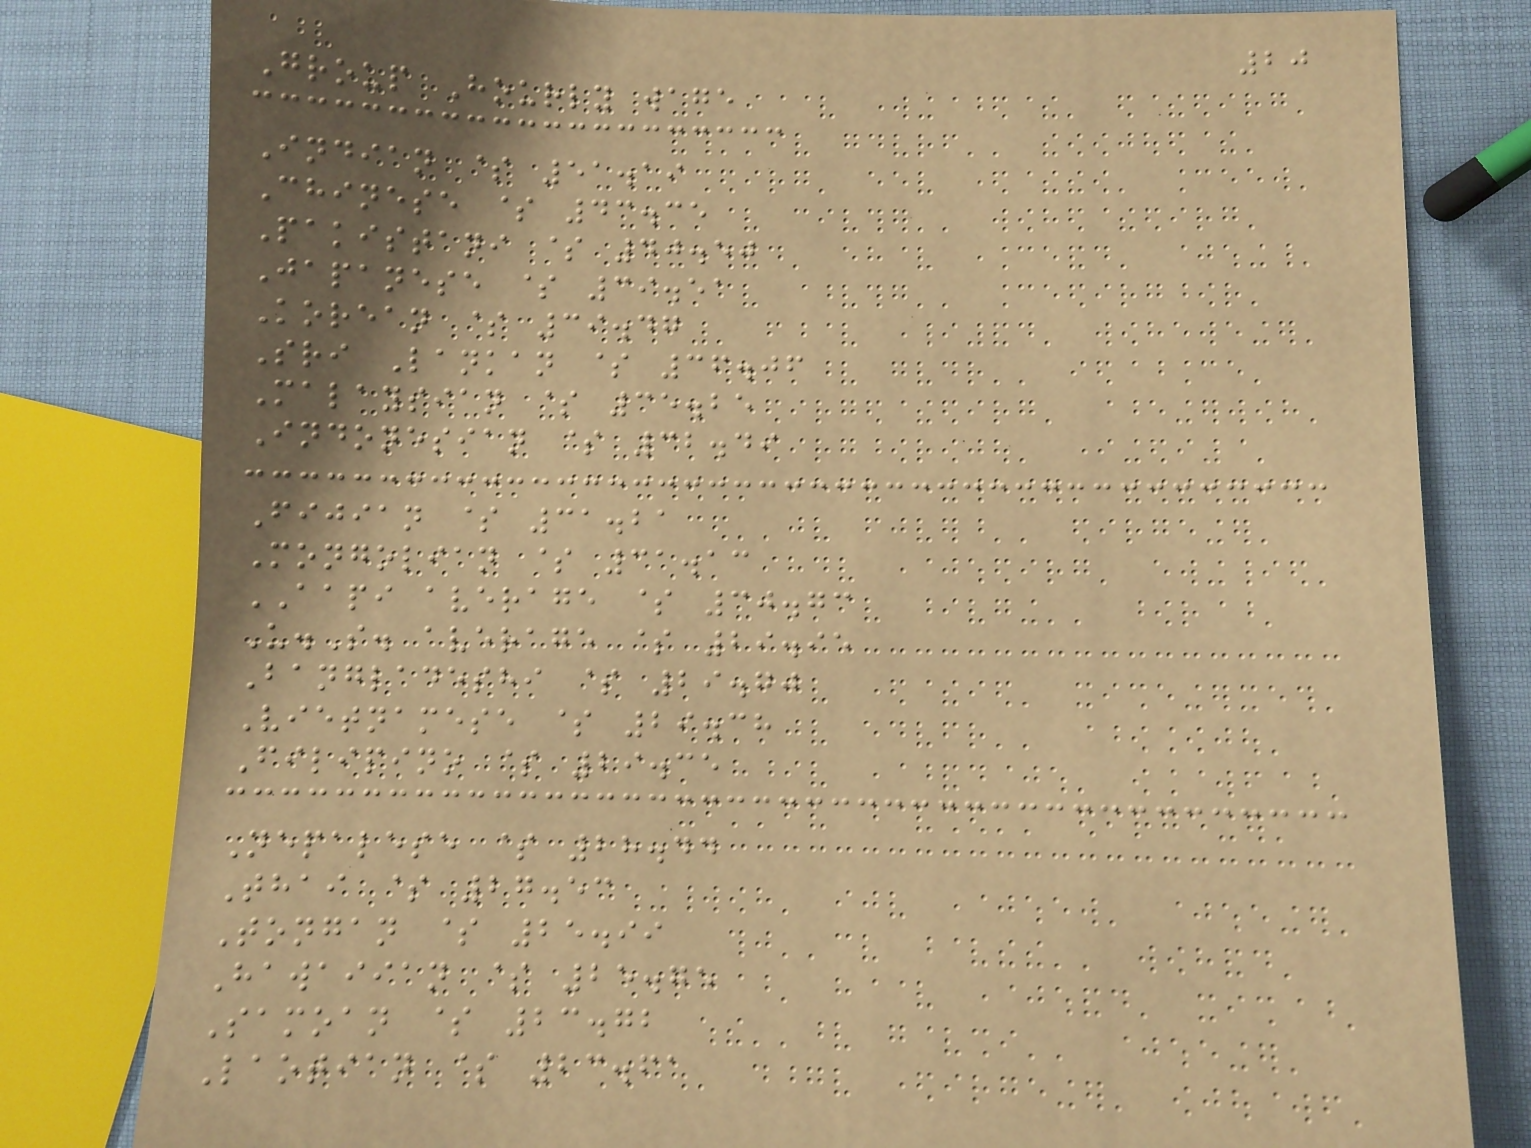20
Group Hourly wage
Indian $ 51.19
Chinese $ 43.35
Pakistani $ 40.50
Japanese $ 39.51
Korean $ 39.47
Sri Lankan $ 36.06
Malaysian $ 35.25
Indonesian $ 32.49
Fijian $ 31.21
Mongolian $ 31.13
AAPI average $ 30.73
U.S. average $ 29.95
Bangladeshi $ 29.70
Vietnamese $ 29.38
Filipino $ 29.35
Nepalese $ 28.44
Thai $ 27.53
Tongan $ 25.99
Hawaiian $ 25.75
Samoan $ 23.72
Laotian $ 23.61
